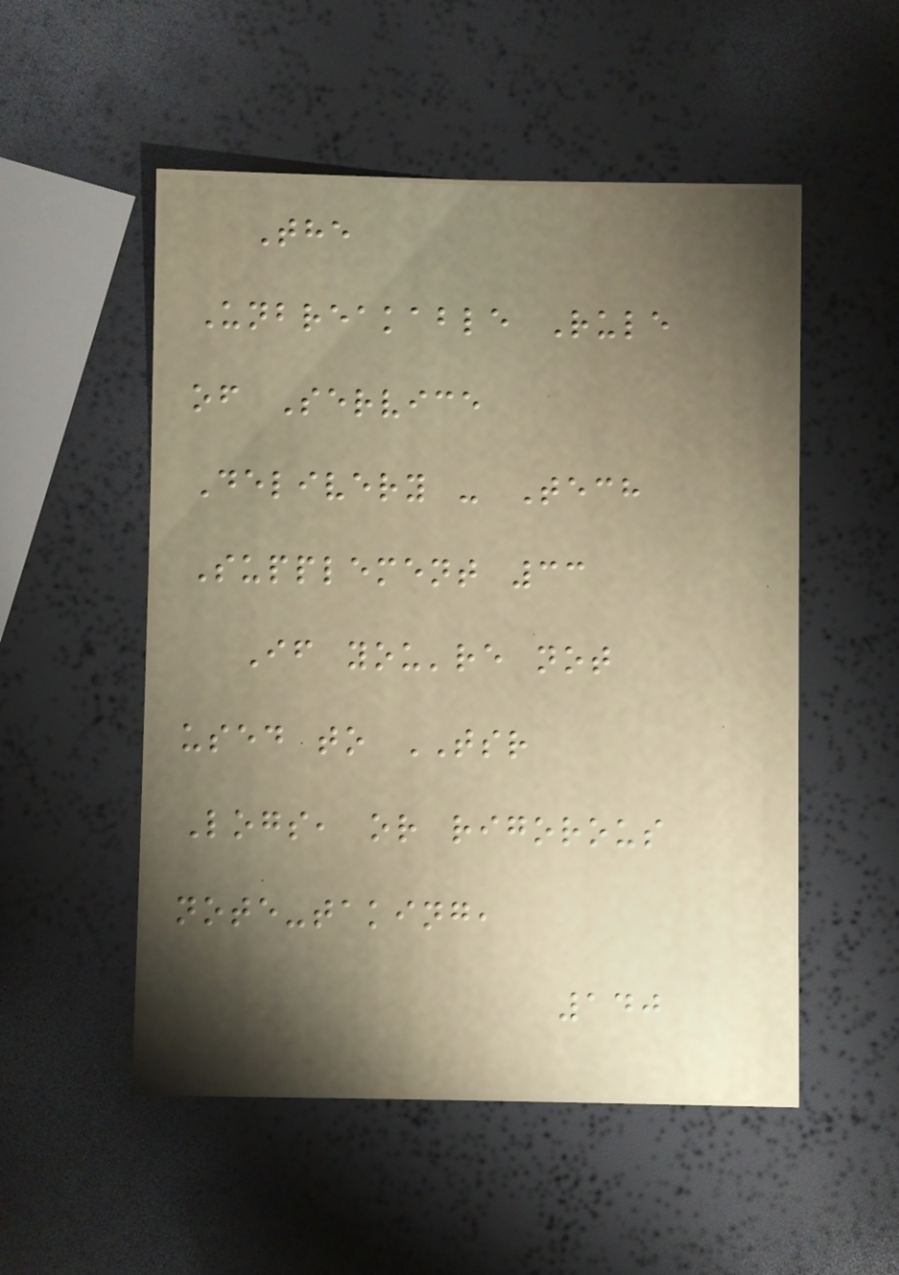The
Unbreakable Rule
of Service
Delivery - Tech
Supplement 33
If you're not
used to TSR
Logs, or rigorous
note-taking,
140
